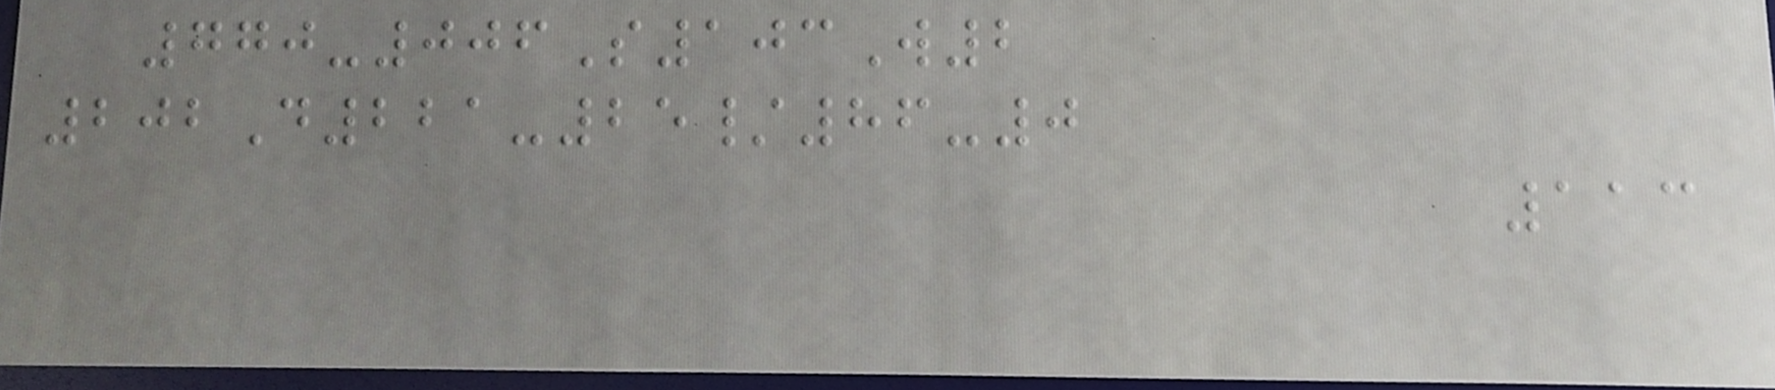770-006S103W2
202D221-25/86-0
113
